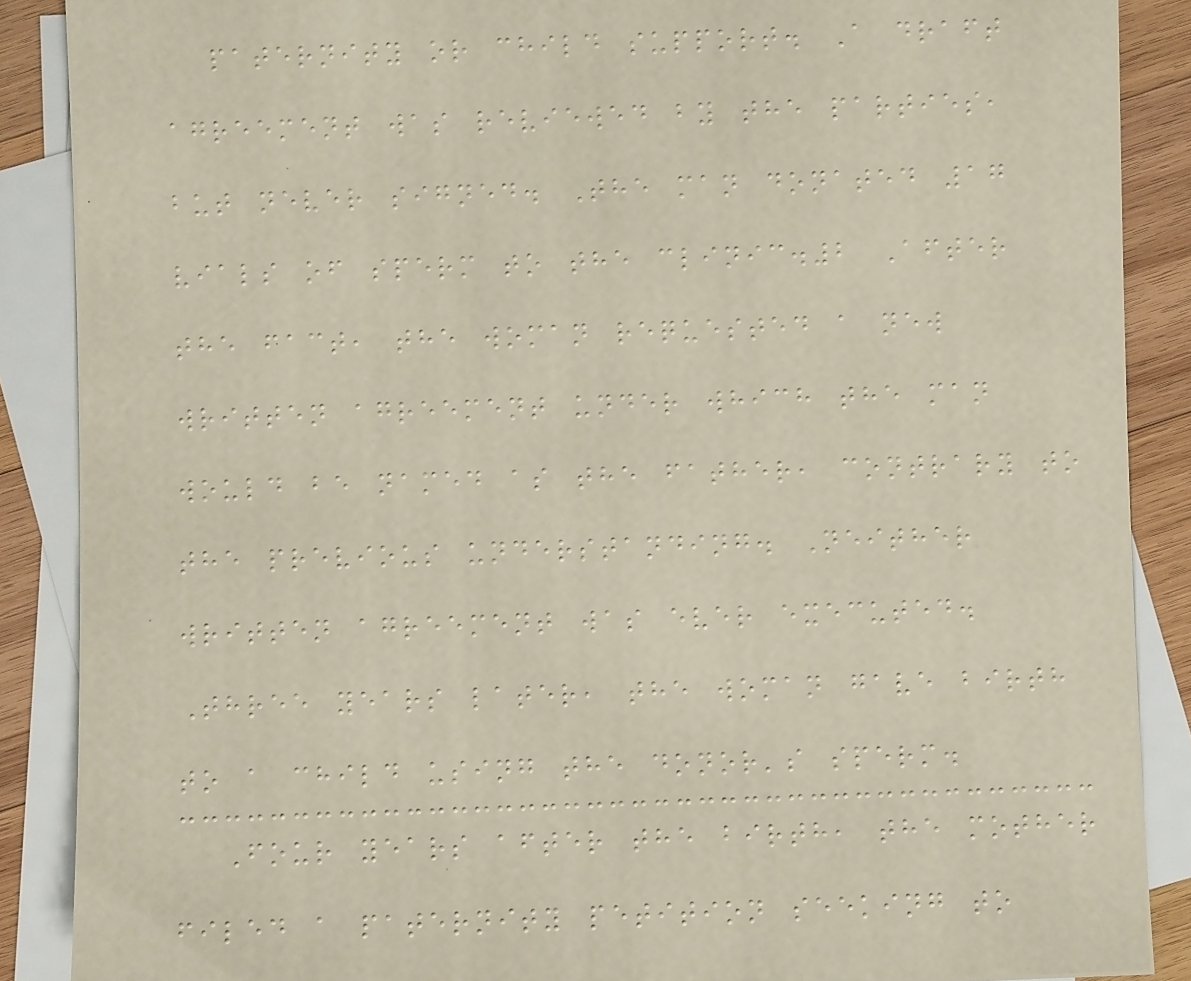paternity or child support. A draft
agreement was reviewed by the parties,
but never signed. The man donated 17
vials of sperm to the clinic.2 After
the fact, the woman requested a new
written agreement under which the man
would be named as the father, contrary to
the previous understanding. Neither
written agreement was ever executed.
Three years later, the woman gave birth
to a child using the donor's sperm.
Four years after the birth, the mother
filed a paternity petition seeking to
